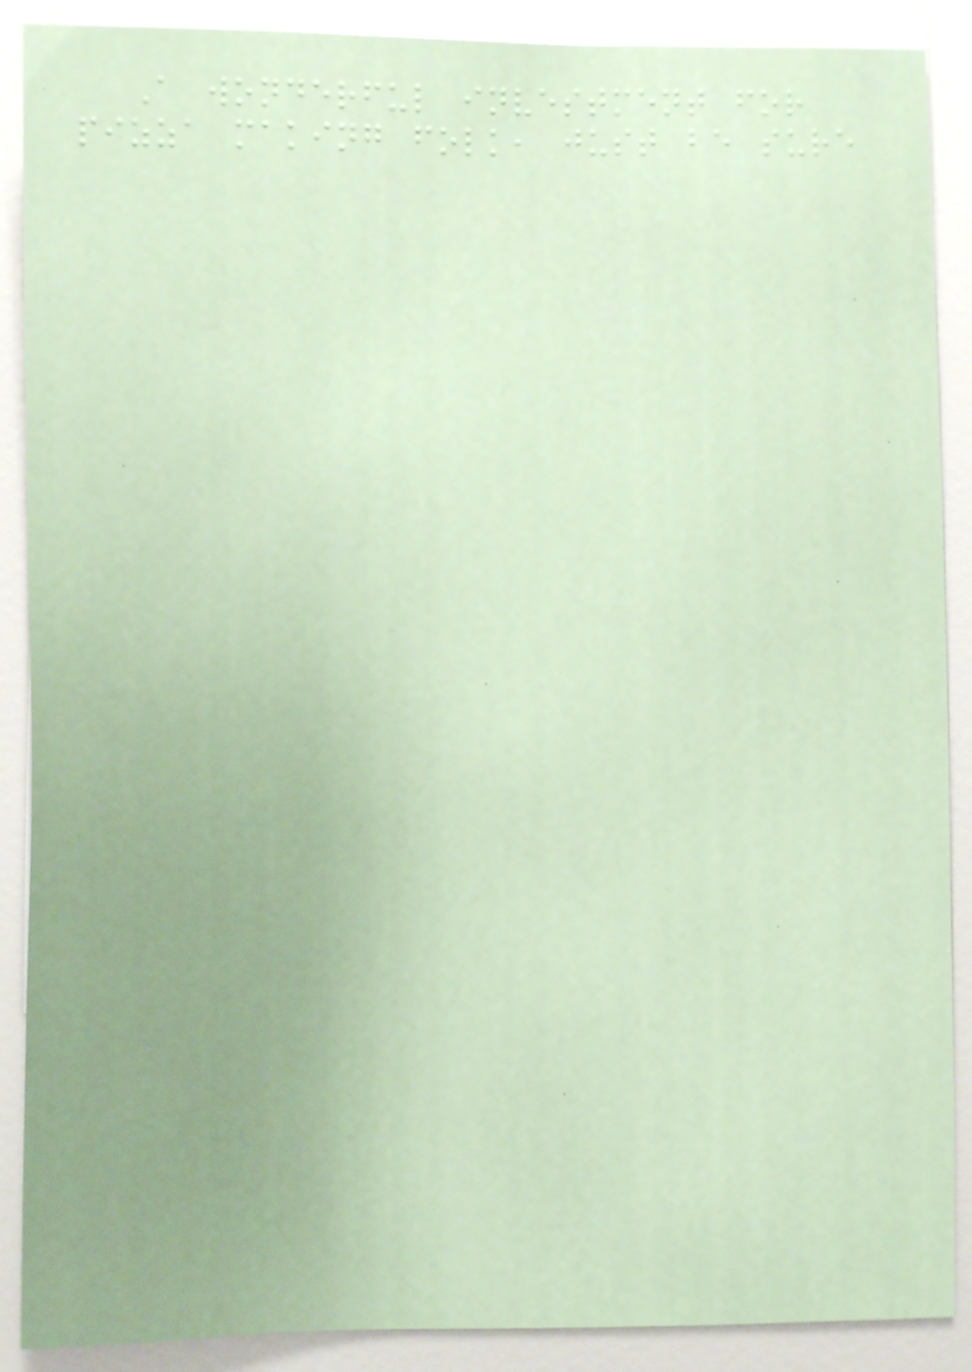A wonderful investment for
pizza making folk, just be sure
